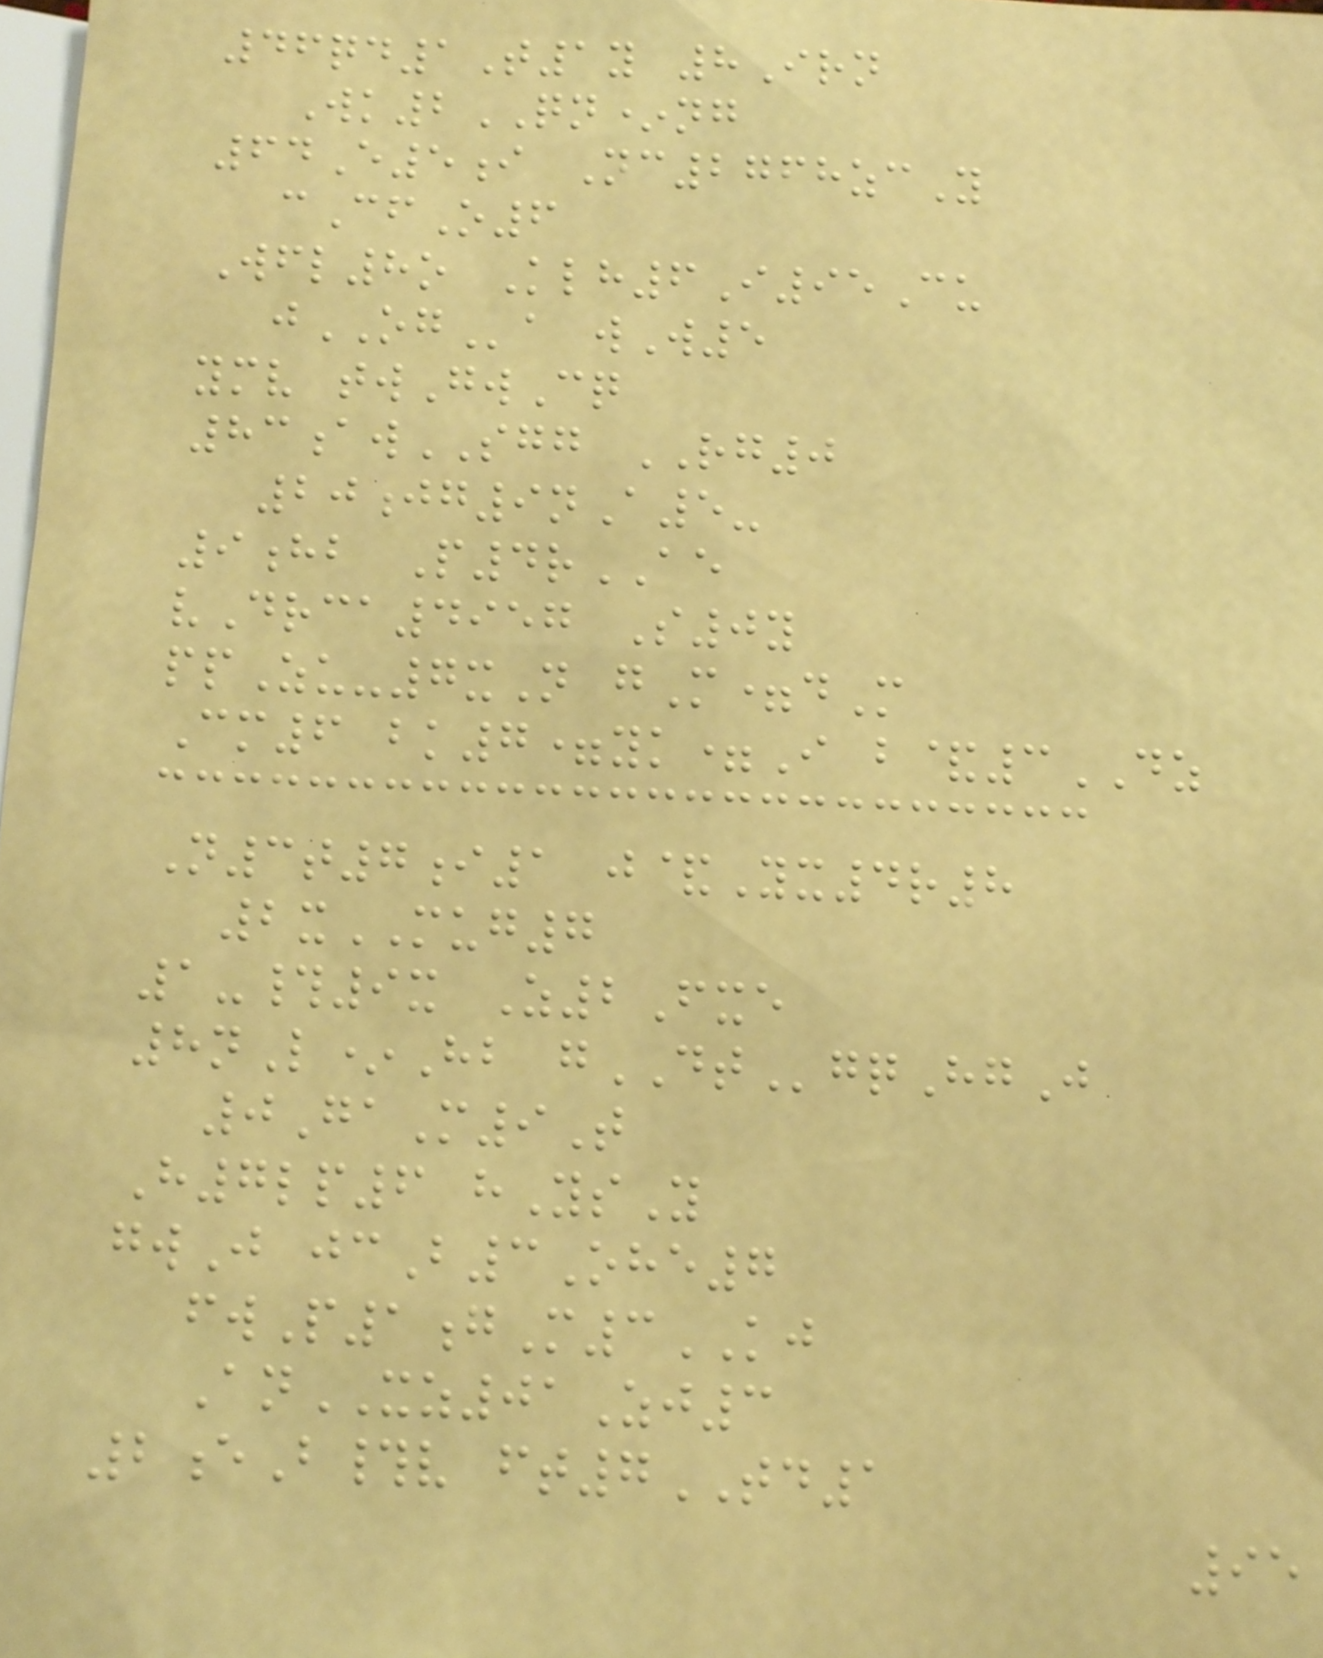46qd1T1y 8Irn
Wk2QN*ng
64E5i Nc2768zcY
cCfO6
Wfl8o Klh6I95Cu
jOGa wW5
ymv twGwCq
83awSGG RG0
20jg9nA5-
9hb P4rAE
vDrca4957 S0y
ppZu-7xN gM=dM
Cm6 bk7=yk=I b&3DZ
N3t7i1 j&Yx4r8
2xMUG7
1-#9x Z2Fxe
8nL*Hb gDTgqHgJ
0GaM9T
H7lp6 hYsY
gwJ jcB3Ohe7
fwP1gM3KJ
AnXZ01Zj3
2eB#v ft7TD1
95
